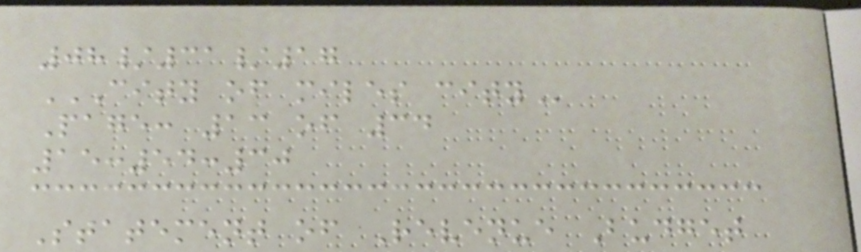08/31/17
CITY OF MILES CITY
Page: 13 of 34
15:54:30
Statement of Revenue Budget
